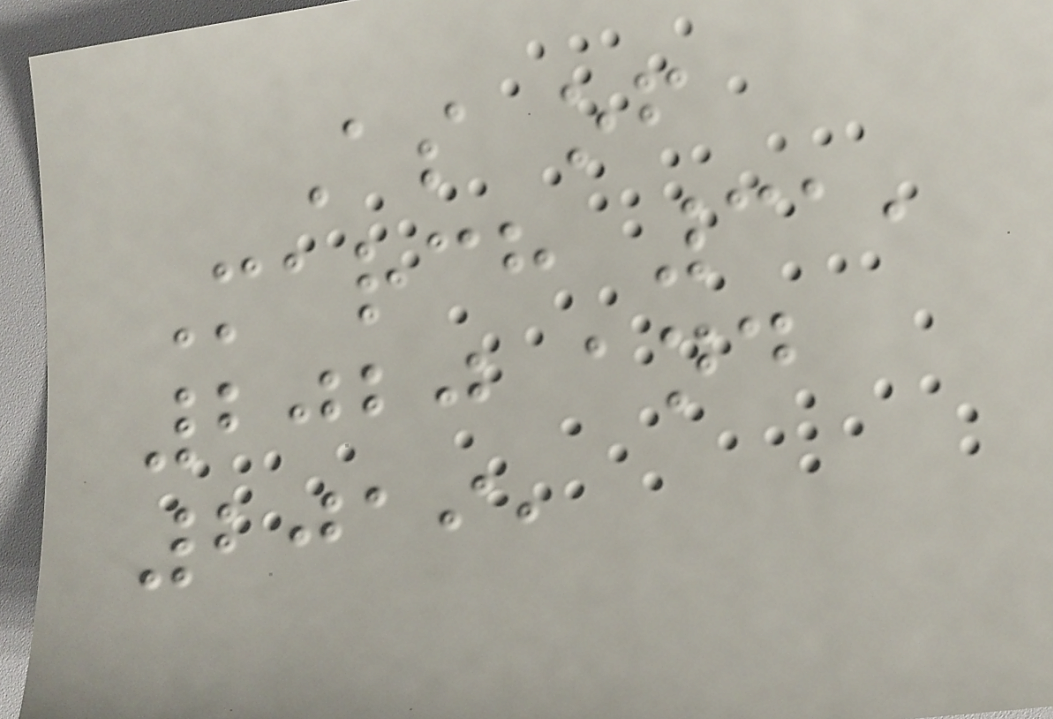As of
March 31,
2020 and
2019,
